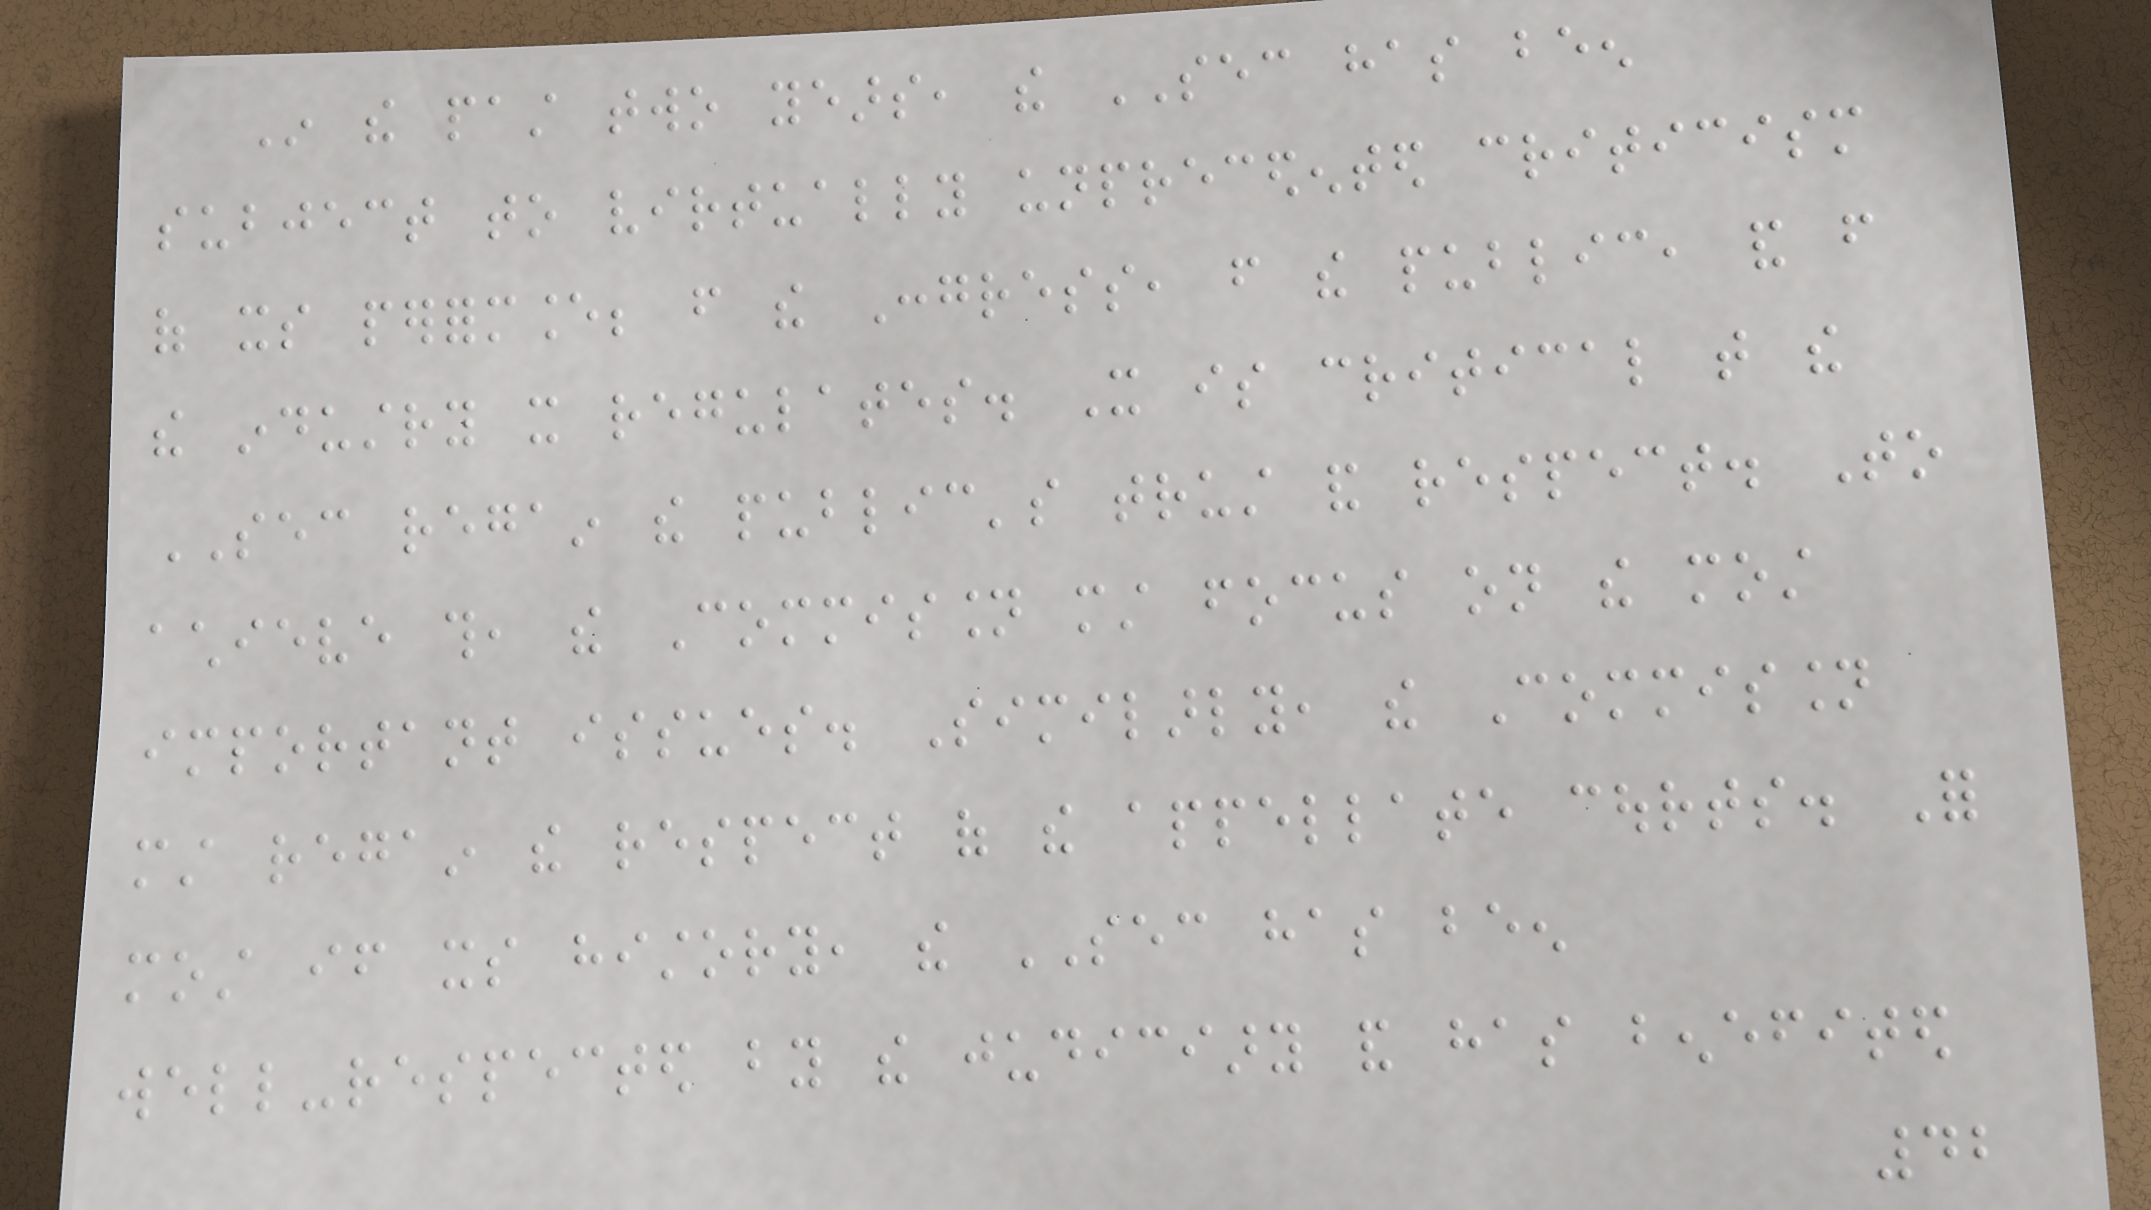In the past two years, the SEC has been
subject to virtually unprecedented criticism
of its performance; from the Congress, from the public, and from
the industry it regulates. It is critical that the
SEC regain the public's trust and respect. To
achieve this, the Commission must focus on the most
important issues. Similarly, the Commission
must regain the respect of the appellate courts. For
most if its history, the SEC has been
well-respected by the judiciary and has benefited
42
